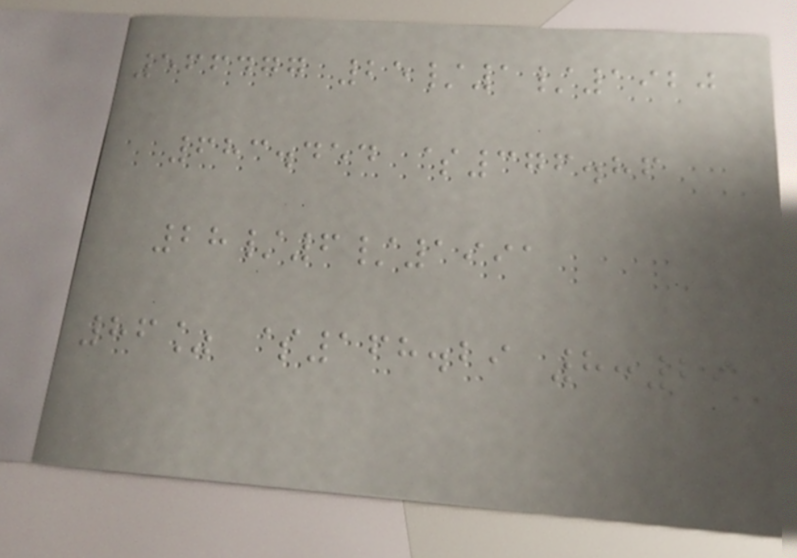566477 25/1/1920
683.454 $376.86
28/6/1991
86% $168.29 8:29
